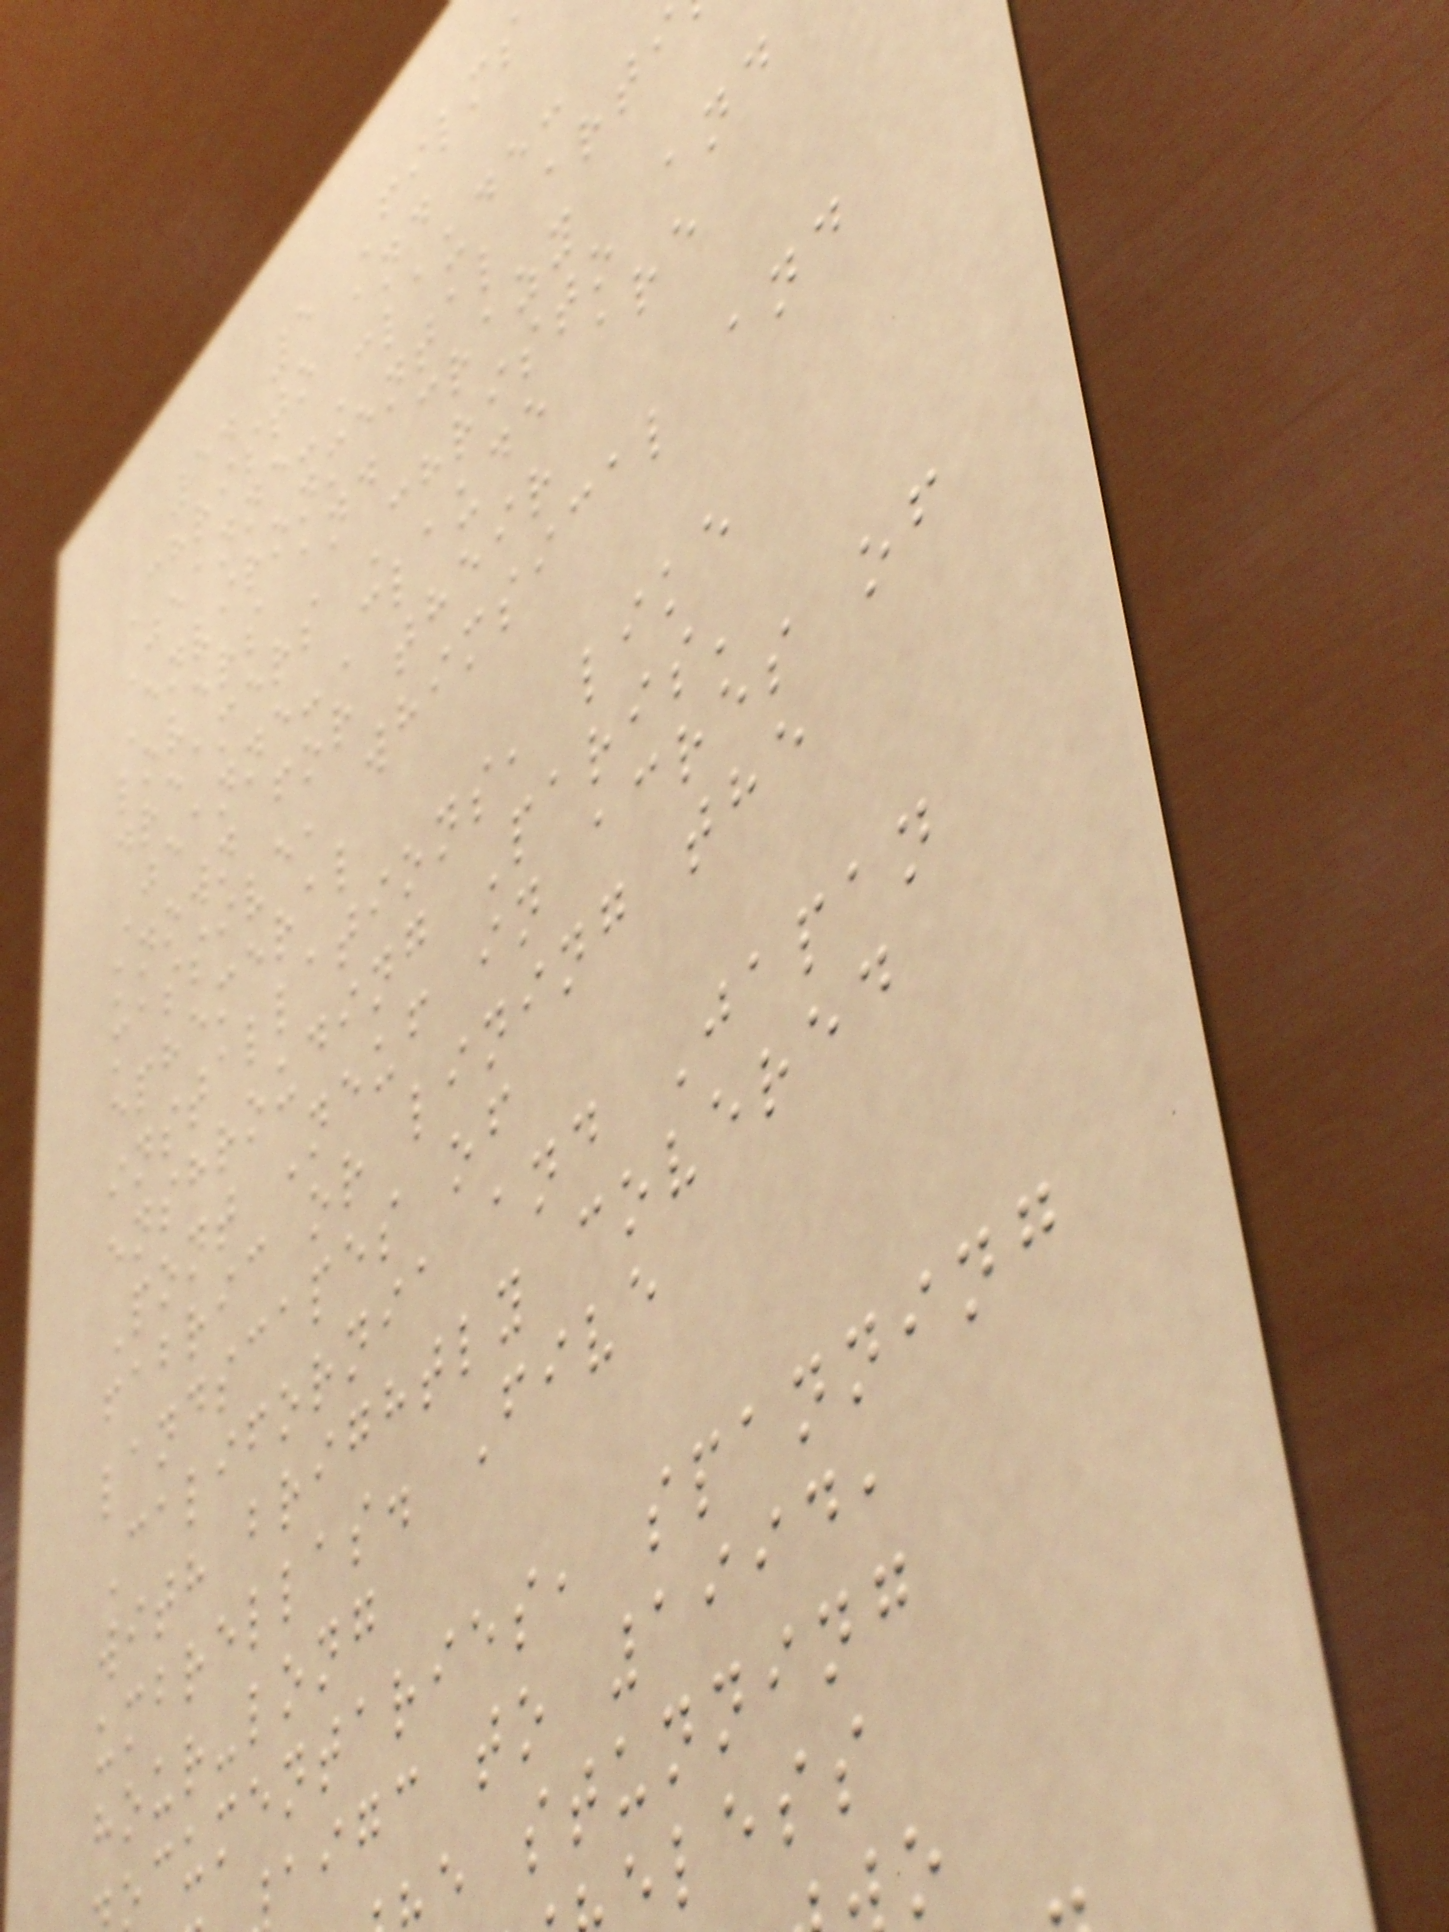5. 5 Films
Christo and
Jeanne-Claude:
Environmental arti
lovers and crazy
dreamers Christo and
Jeanne-Claude are
known for their
massive, whimsical and
ephemeral
installations, like
enshrouding Paris'
Pont Neuf in acres of
fabric or lining the
landscapes of
California and Japan
with brightly covered
umbrellas. Five
hour-long
cumentaries, spanning
aigc to 1994,
e stunning
